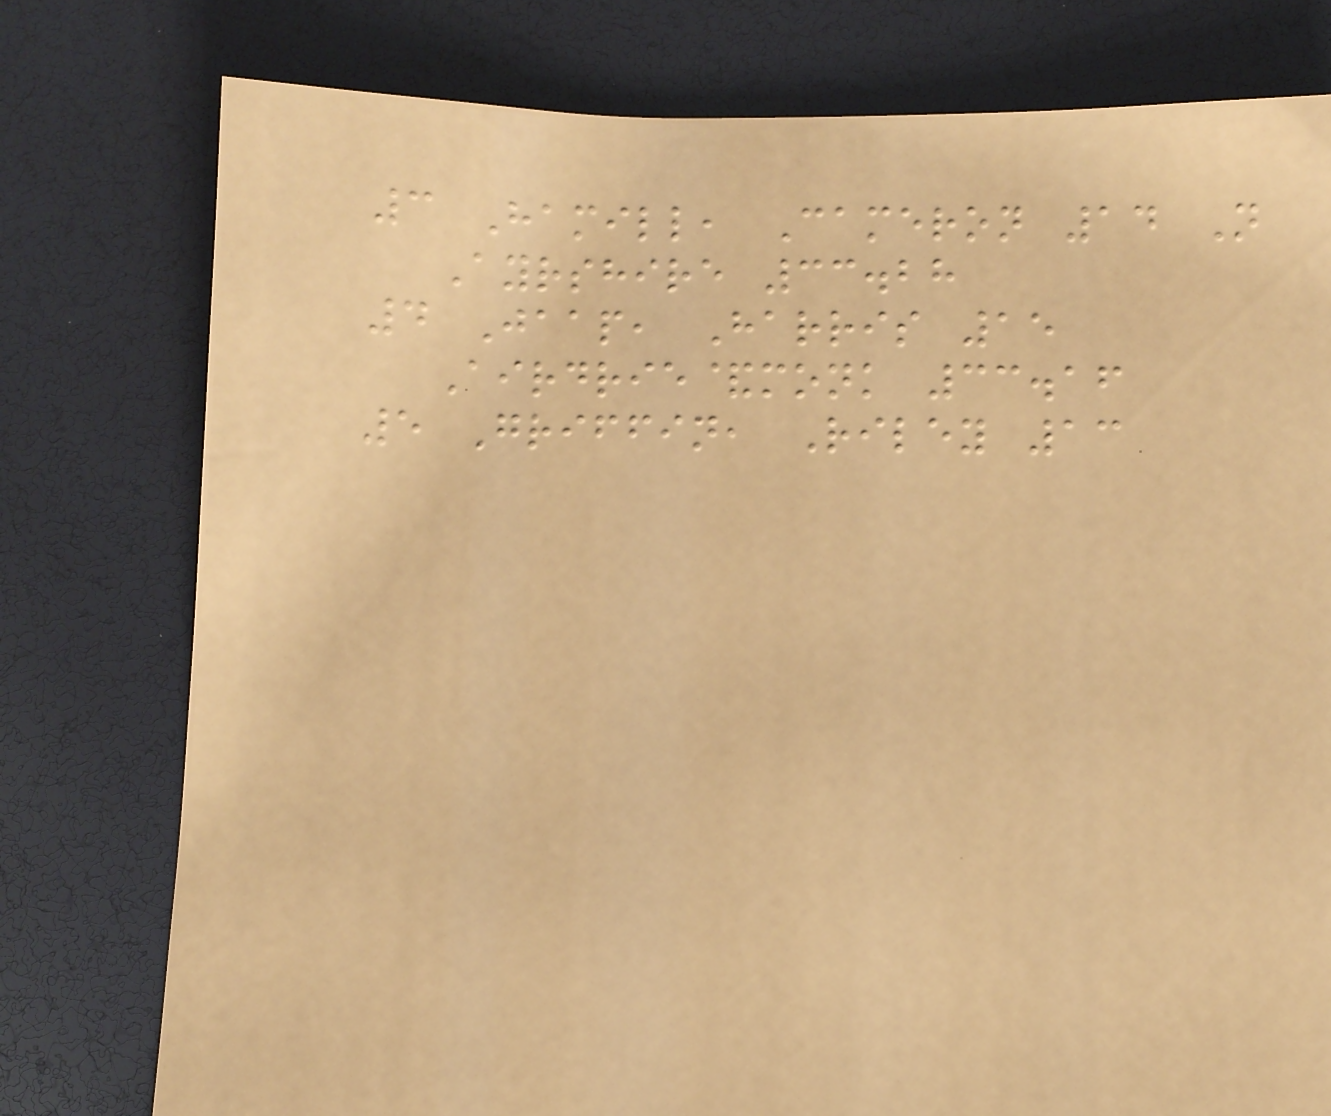3 Hamill, Cameron 14 N
Ayrshire 33.28
4 Jaap, Harris 15
Airdrie&monk 33.16
5 Griffin, Riley 13
